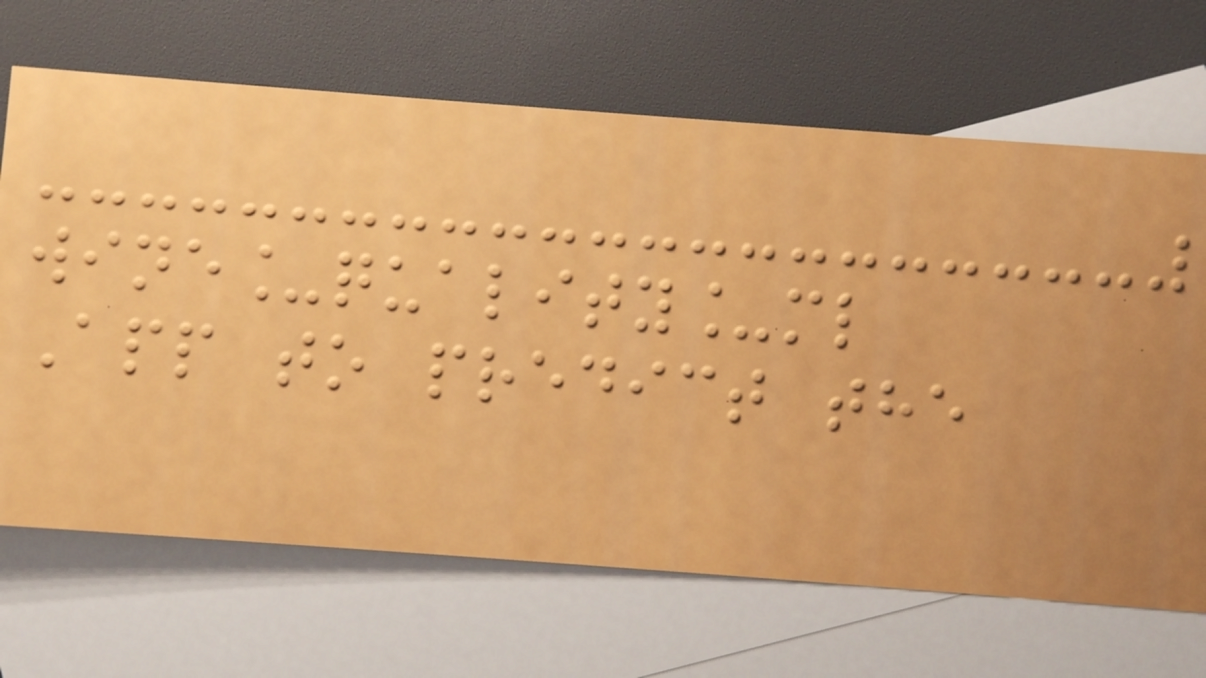wine_quality_ml
App to predict the
